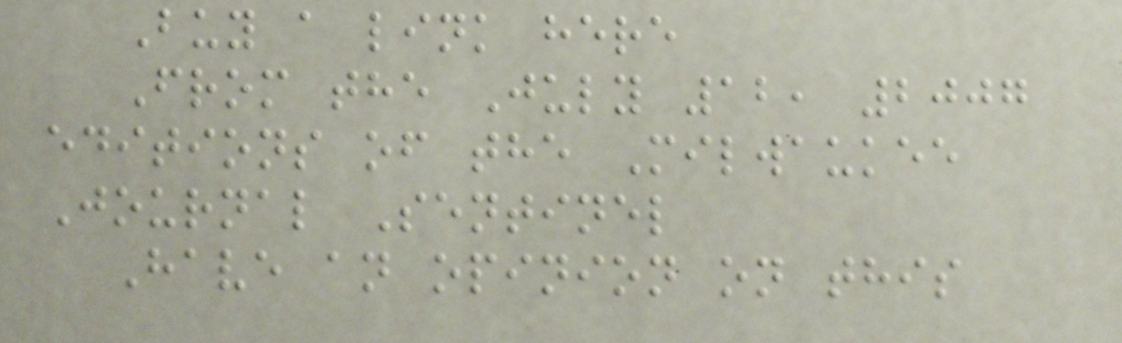Buy a link here
From the July 12, 2007
editions of the Milwaukee
Journal Sentinel
Have an opinion on this
